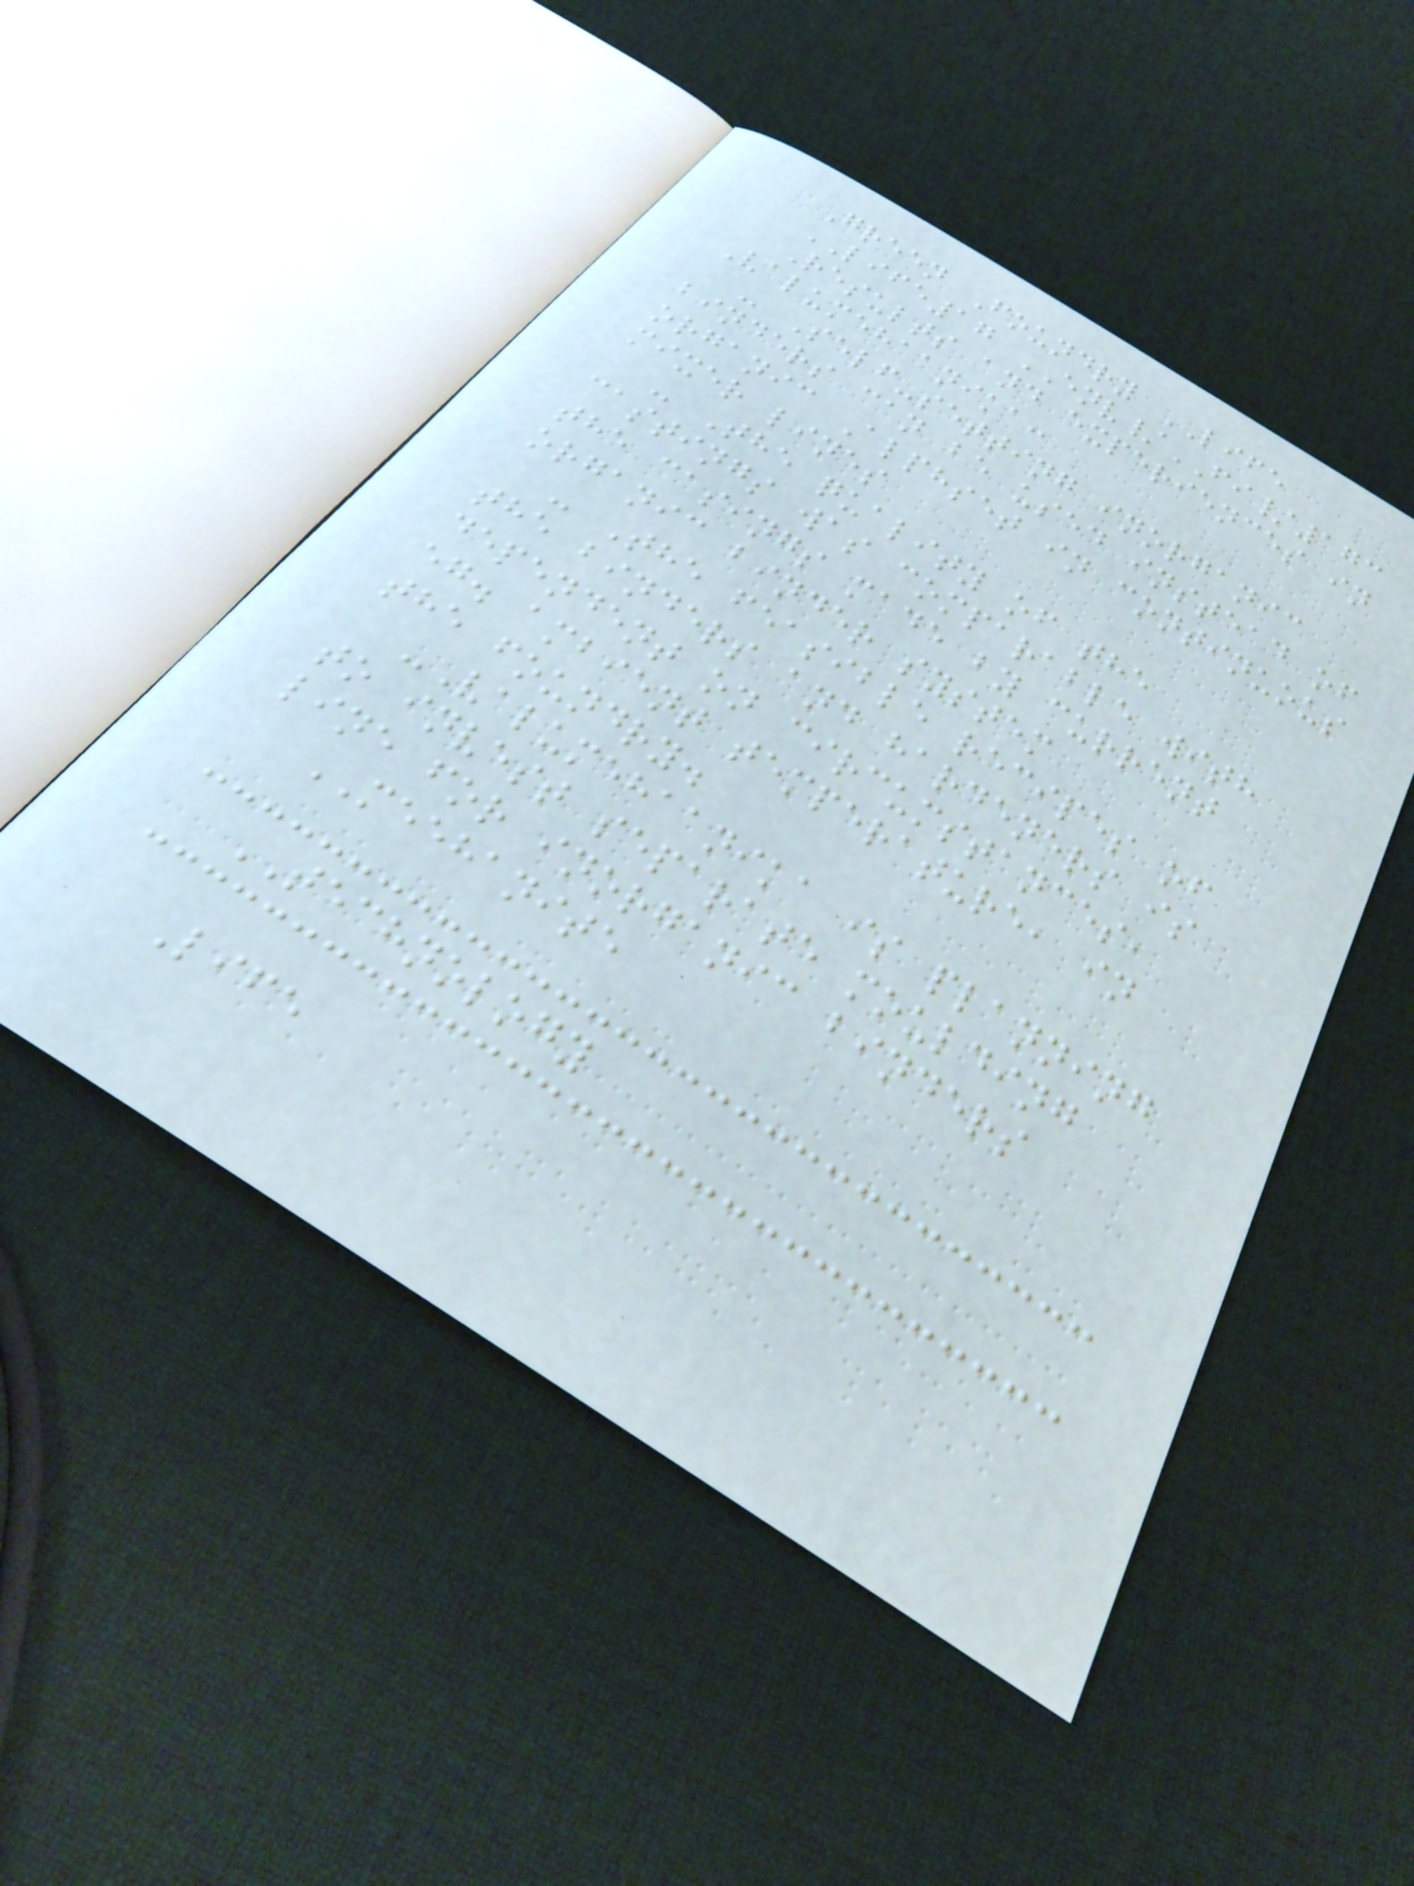Green Foundry LIFE
LIFE17 ENV/FI/173
Results and experiences in
Valumehaanika:
- Self-setting inorganic
binders can be used instead of
organic Alphset in continuous
mixer lines
- The quality of the
castings was comparable with
the casings made by current
organic binder system
- The feasible recipes of
the binders and hardeners is
dependent on circumstances,
eg. ambient temperature, in
the foundry.
-Valumehaanika is planning
to invest separate moulding
line for inorganic binders
MEEHANITE
TECHNOLOGY
Life
